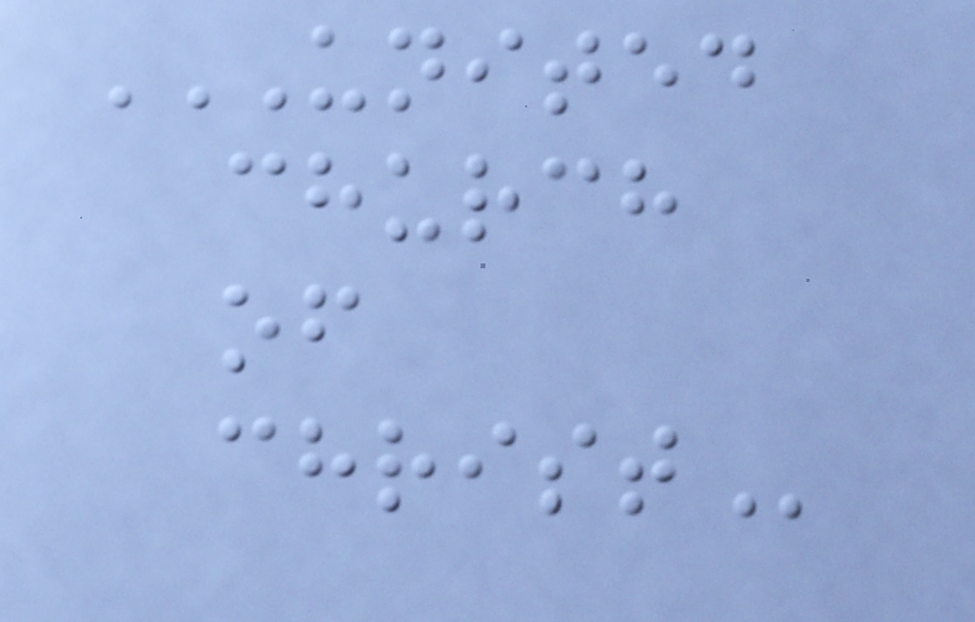UNITED
CHURCH
OF
CHRIST
